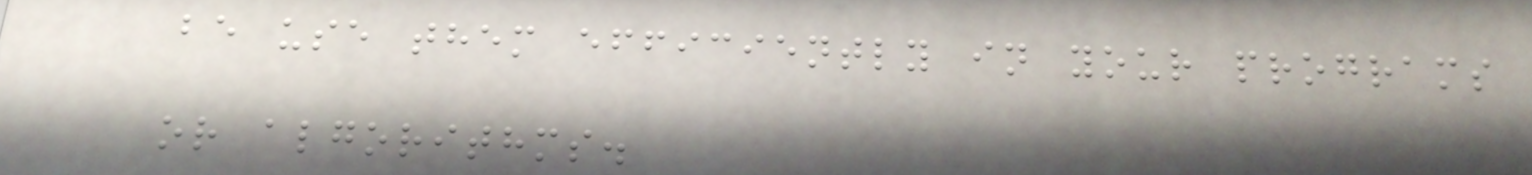be use them efficiently in your programs
or algorithms.
